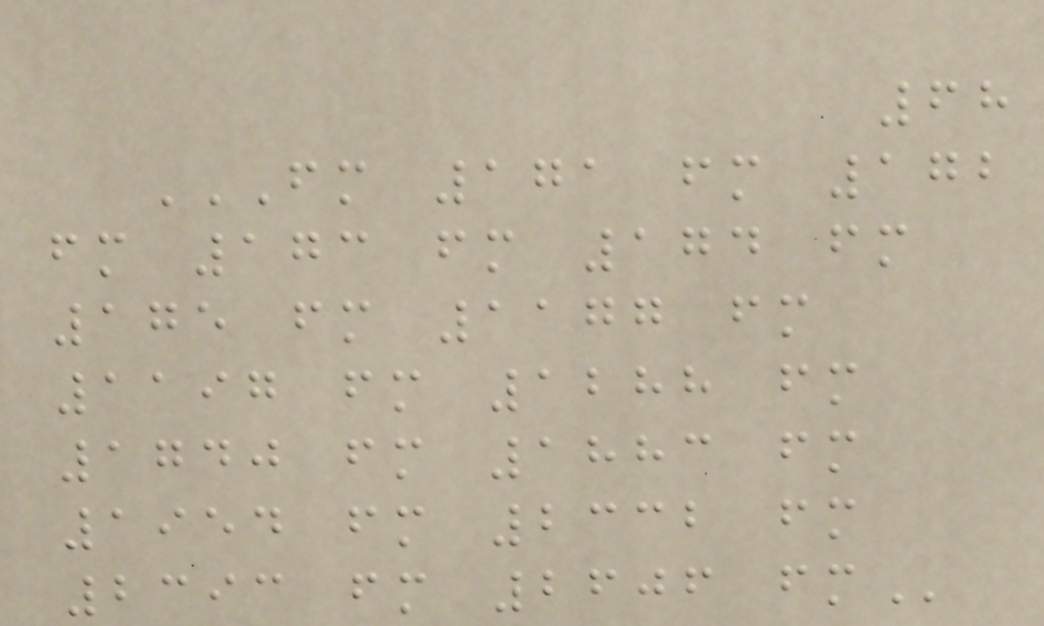68
FM 171 FM 172
FM 173 FM 174 FM
175 FM 1177 FM
1197 FM 1288 FM
1740 FM 1883 FM
1954 FM 2332 FM
2393 FM 2606 FM
